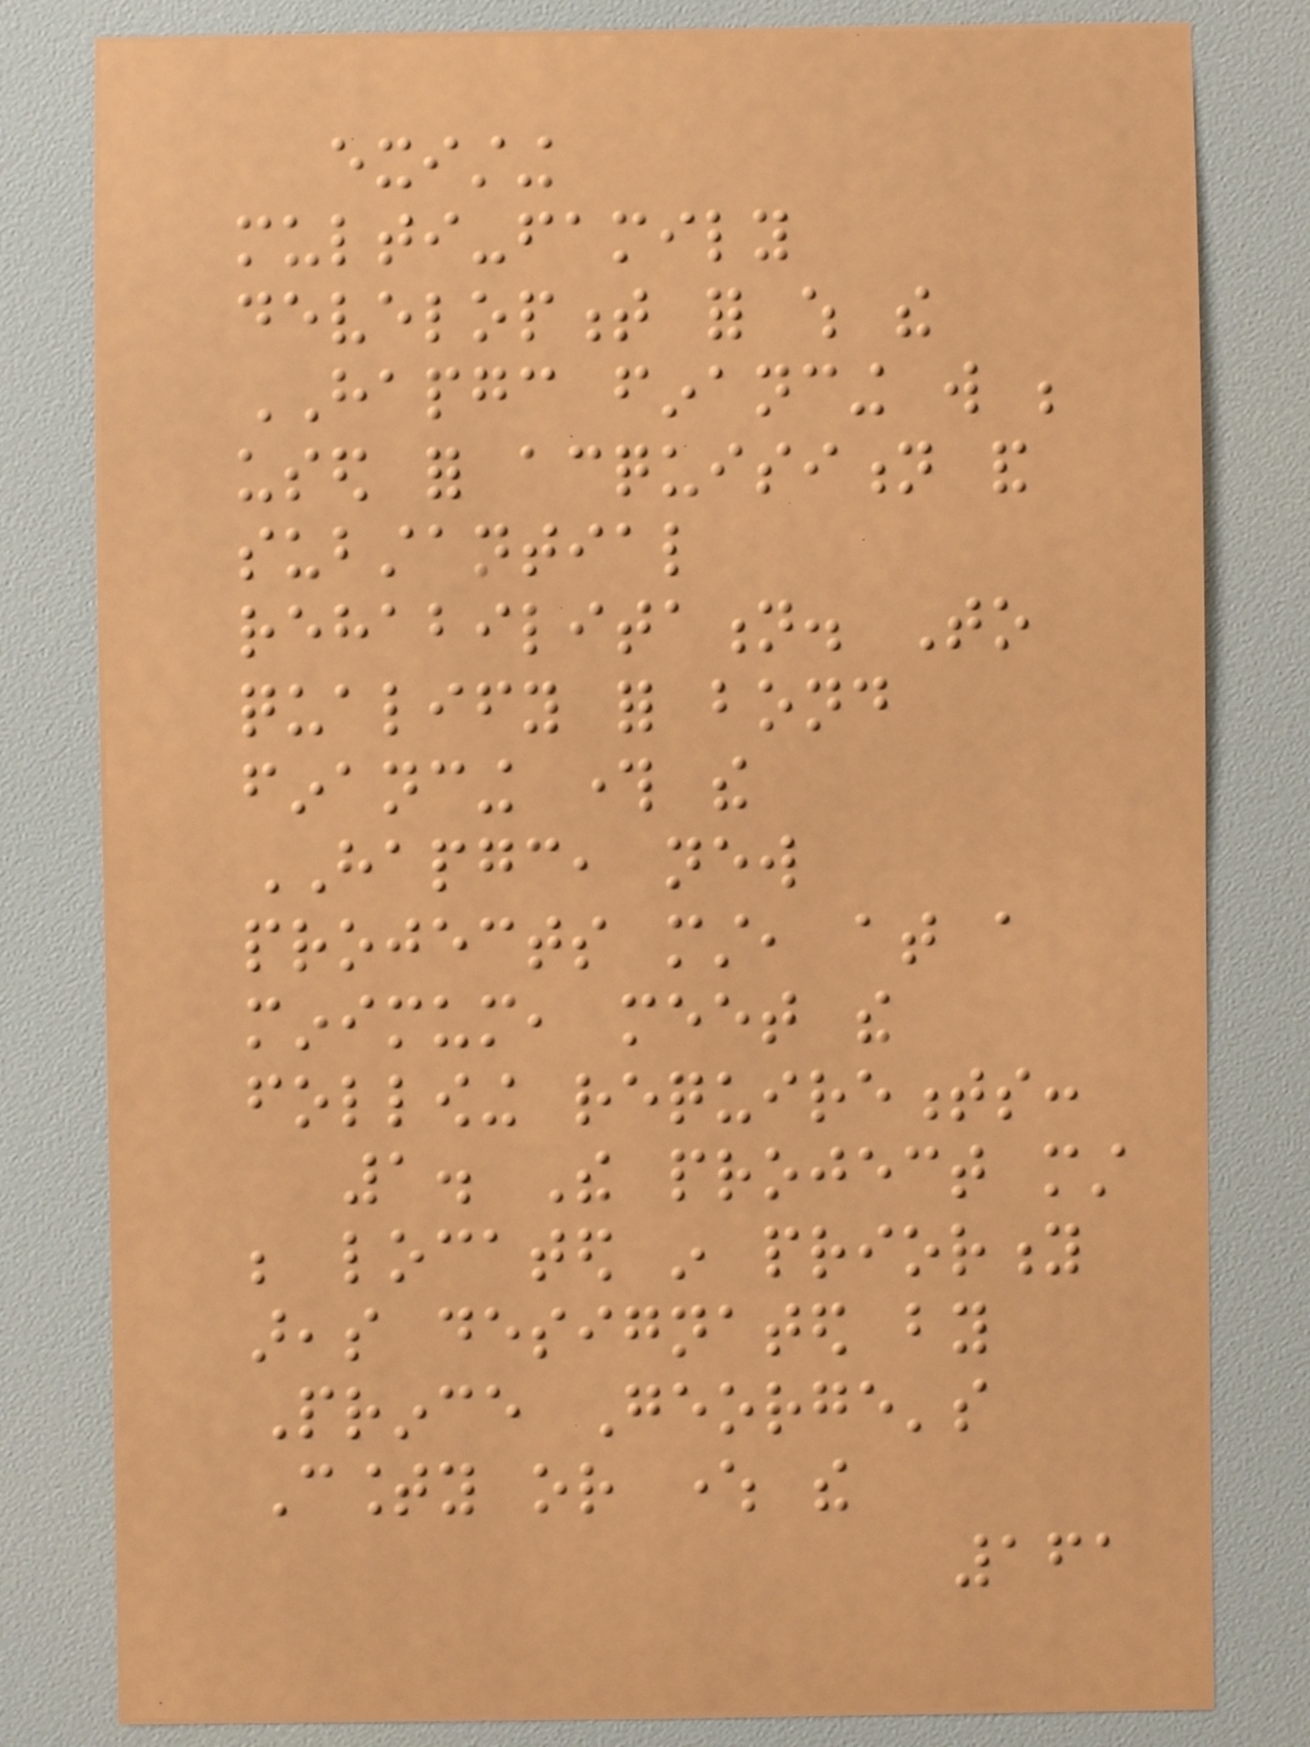existing
multi-family
development for which the
HAPGC financing will be
used for acquisition and
substantial
rehabilitation. To
qualify for bond
financing through the
HAPGC, new
projects must, at a
minimum, meet the
following requirements:
1. The project must
be located in priority
areas designated by
Prince George's
County or where the
161
